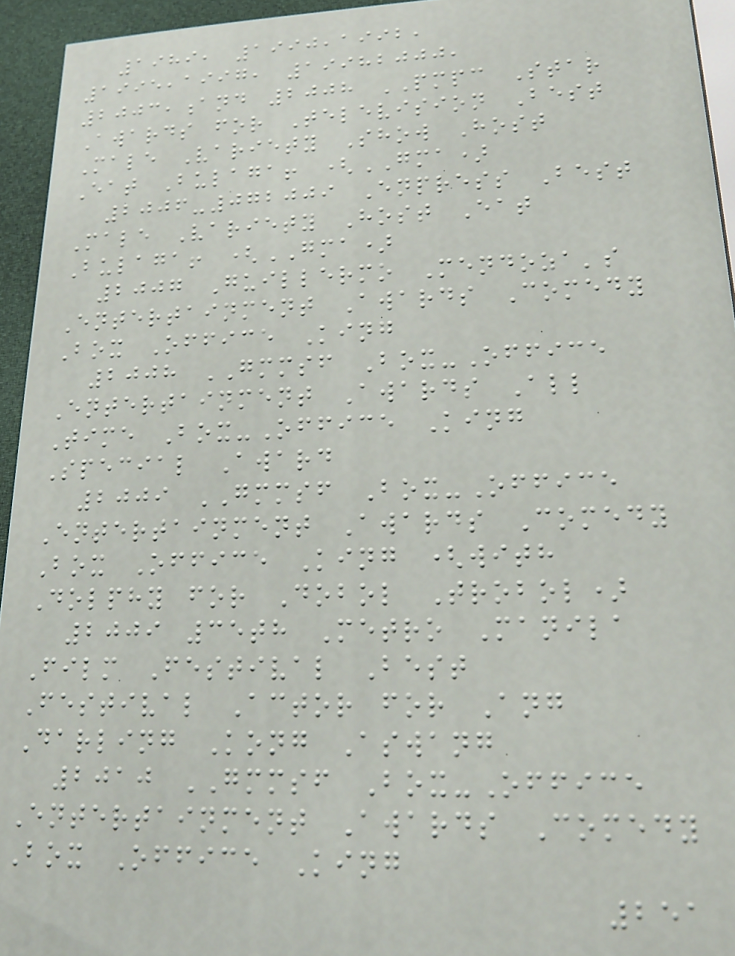1989, 1990,1992,
1995,1997, 19982000,
2003,and 2008 PMPC Star
Awards for Television Best
Male Variety Show Host
Eat Bulaga! (GMA)
2006-072009 Enpress Best
Male Variety Host Eat
Bulaga! (GMA)
2007 Guillermo Mendoza's
Entertainment Awards Comedy
Box Office King
2008 GMMSF Box-Office
Entertainment Awards All
Time Box-Office King
Special Award
2009 GMMSF Box-Office
Entertainment Awards Comedy
Box Office King (with
Dolphy for Dobol Trobol)
2009 35th Metro Manila
Film Festival Best
Festival Actor for Ang
Darling Kong Aswang
2010 GMMSF Box-Office
Entertainment Awards Comedy
Box Office King
251
